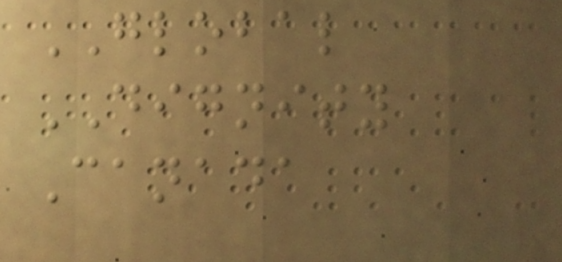GLOBAL
DIGNITY
Canada
